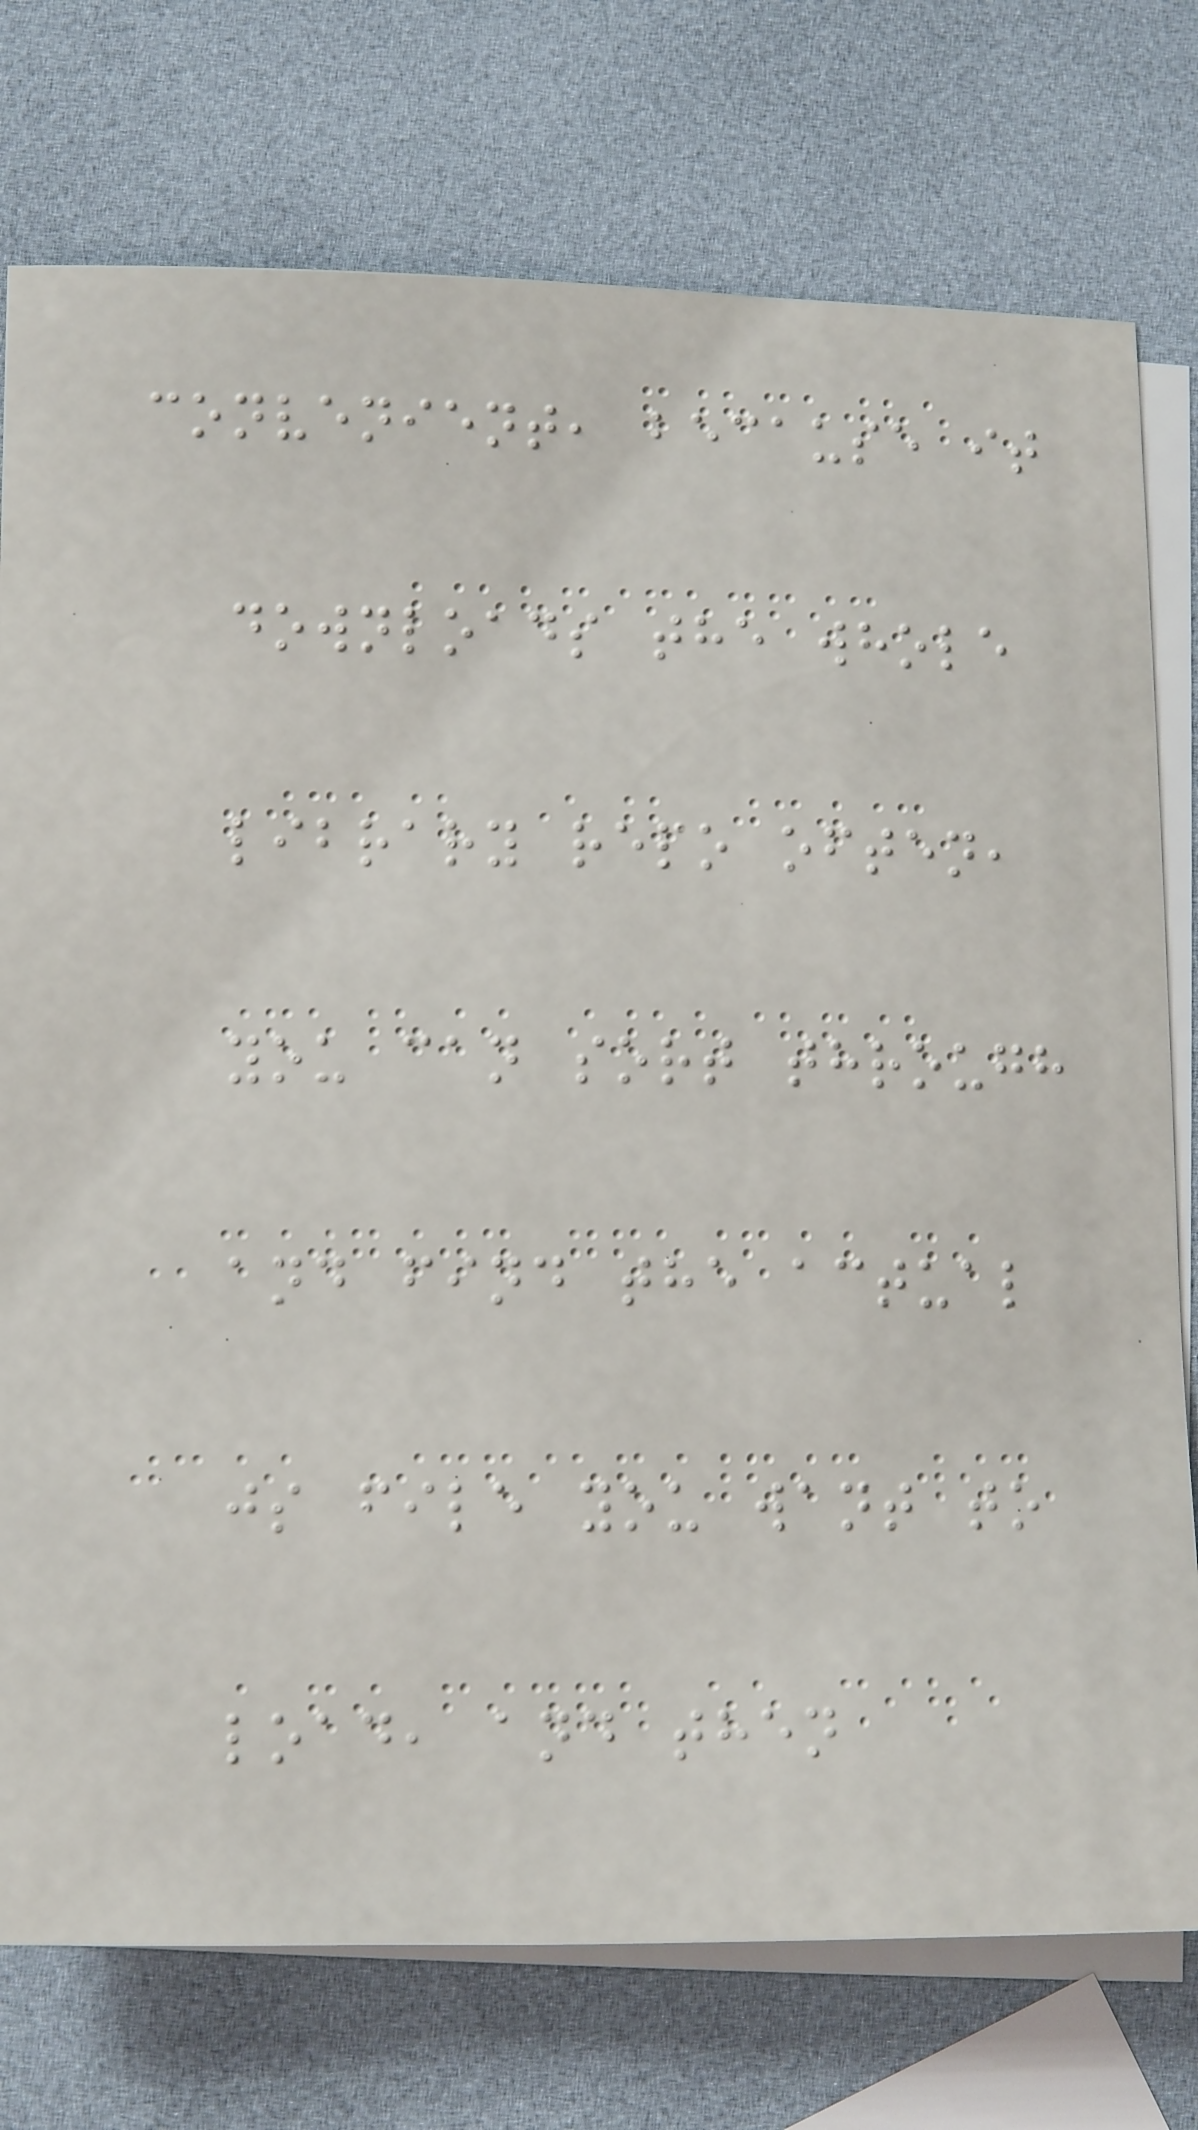convenient, because it
downloads the whole
library repo often,
you can sort through
and find the actual
js file you want to
load, and then
